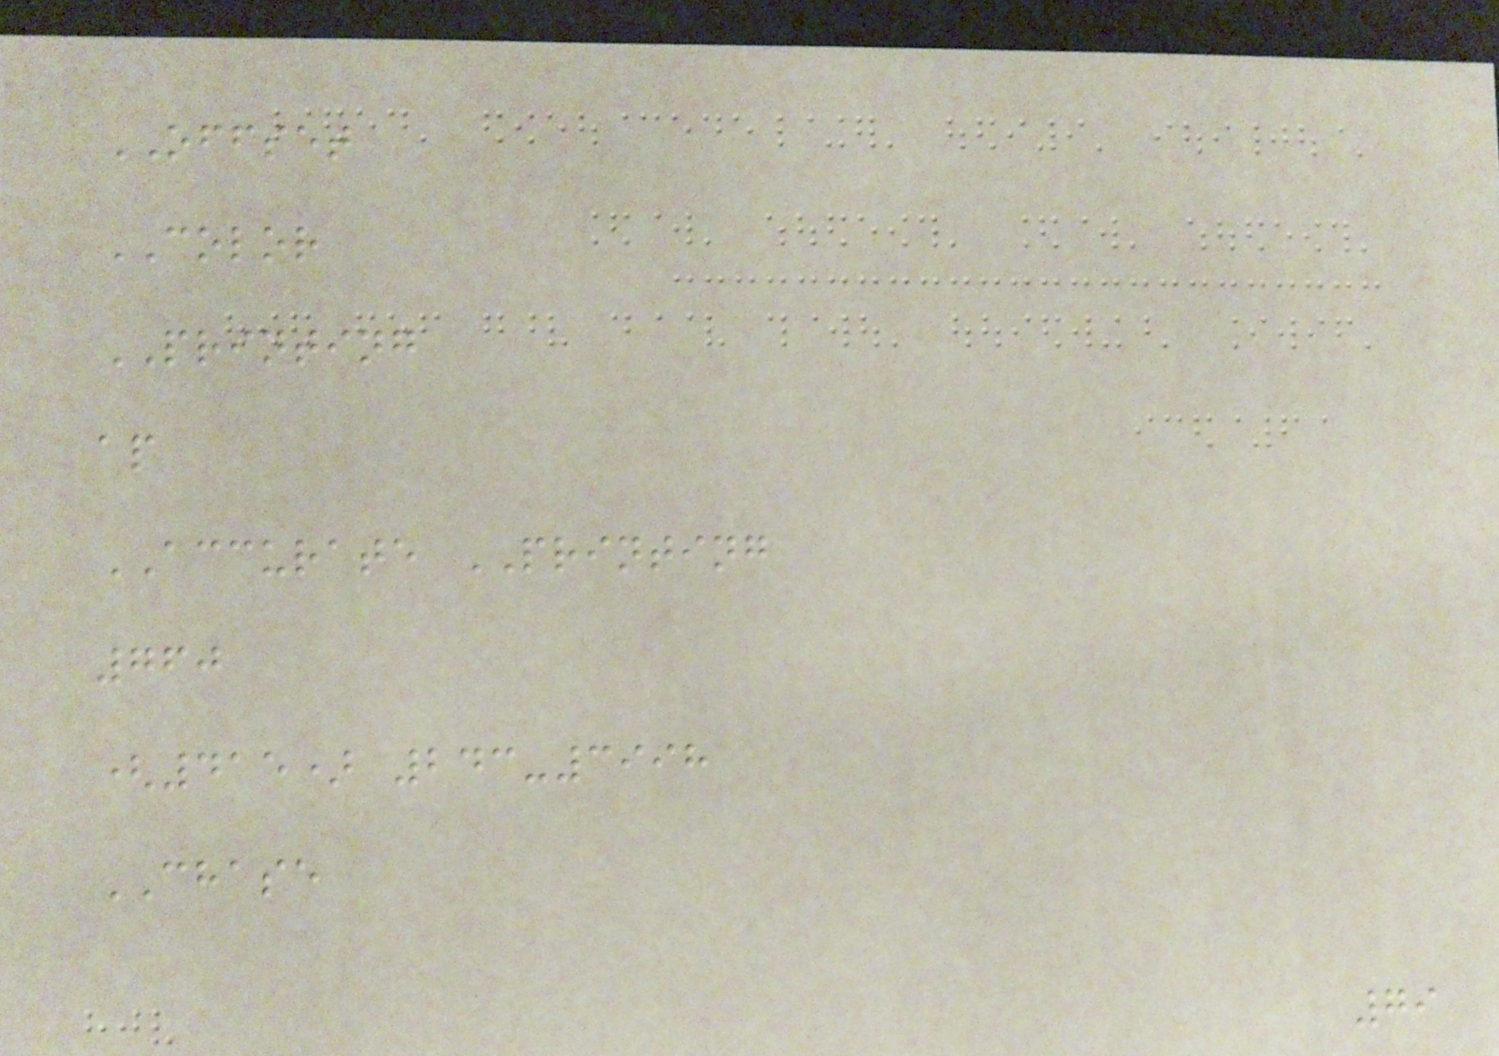OFFSET
COLOR
PRINTING
ap
ACCURATE PRINTING
760
(415) 243-3998
CHASE
79
